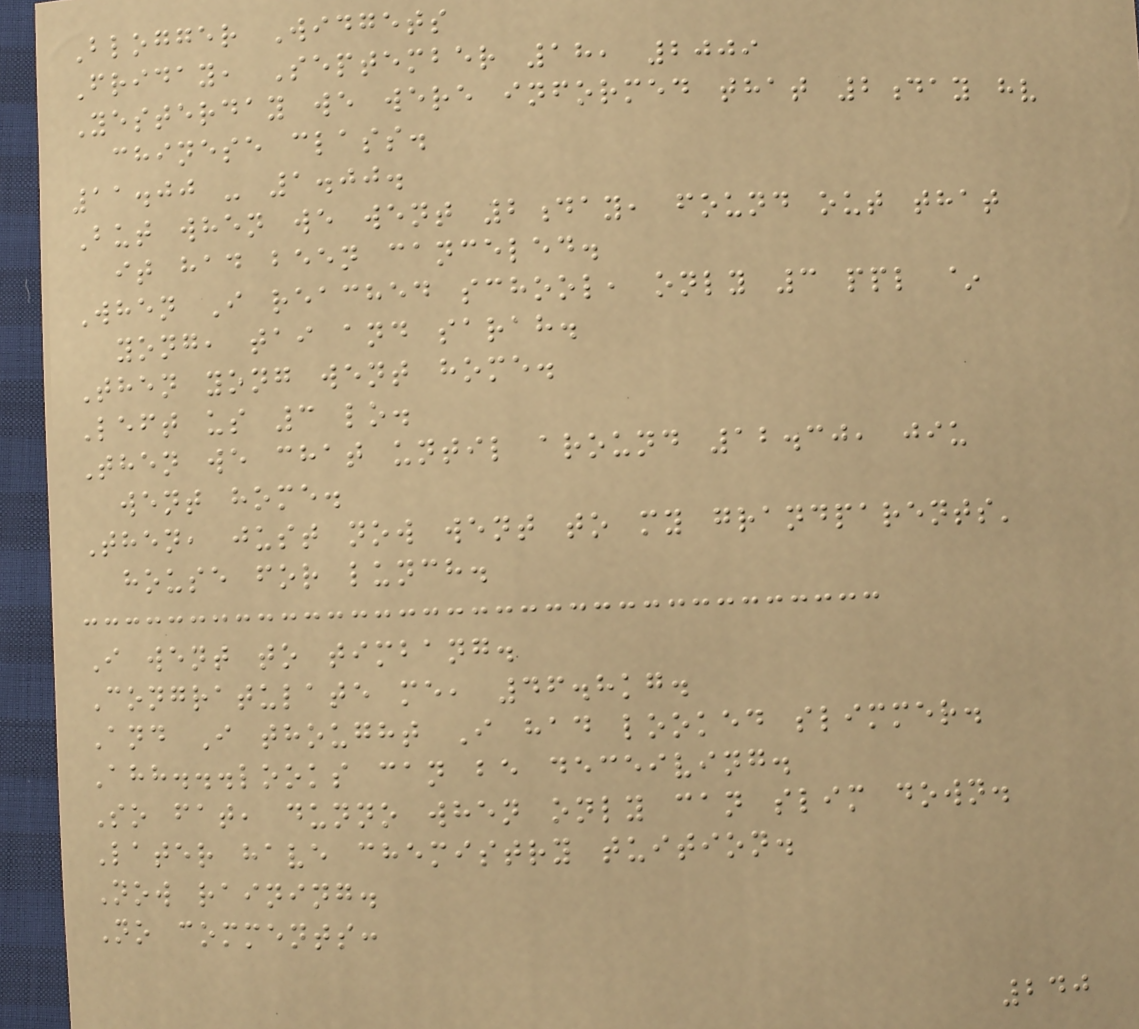Blogger Widgets
Friday, September 18, 2009
Yesterday we were informed that 2day hv
chinese class.
11.00 - 1.00.
But when we went 2day, found out that
it had been canceled.
When I reached school, only 3 ppl ~
yong, tai and sarah.
Then yong went home.
Left us 3 lo.
Then we chat until around 12.30, jiu
went home.
Then, just now went to my grandparents'
house for lunch.
I went to timbang.
Congratulate me, 46.8kg.
And I thought I had looked slimmer.
Ahh...looks can be deceiving.
So fat, dunno when only can slim down.
Later have chemistry tuition.
Now raining.
No comments:
240
